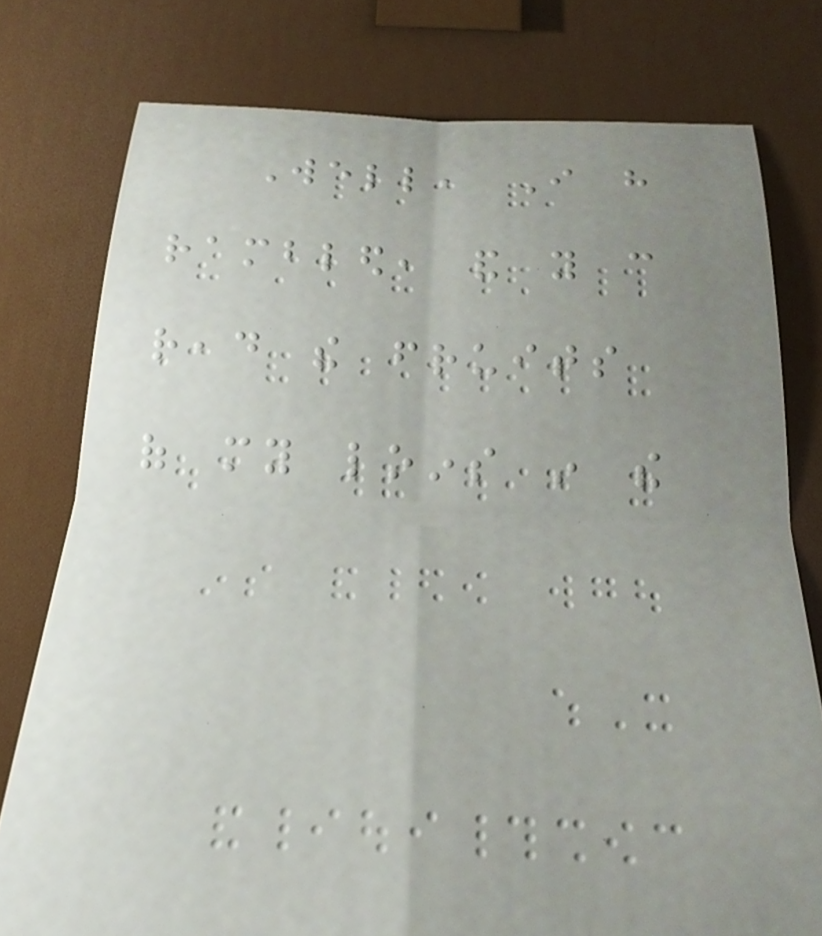Well, I have
rambled, and you can
read the fruits
of my loins in the
